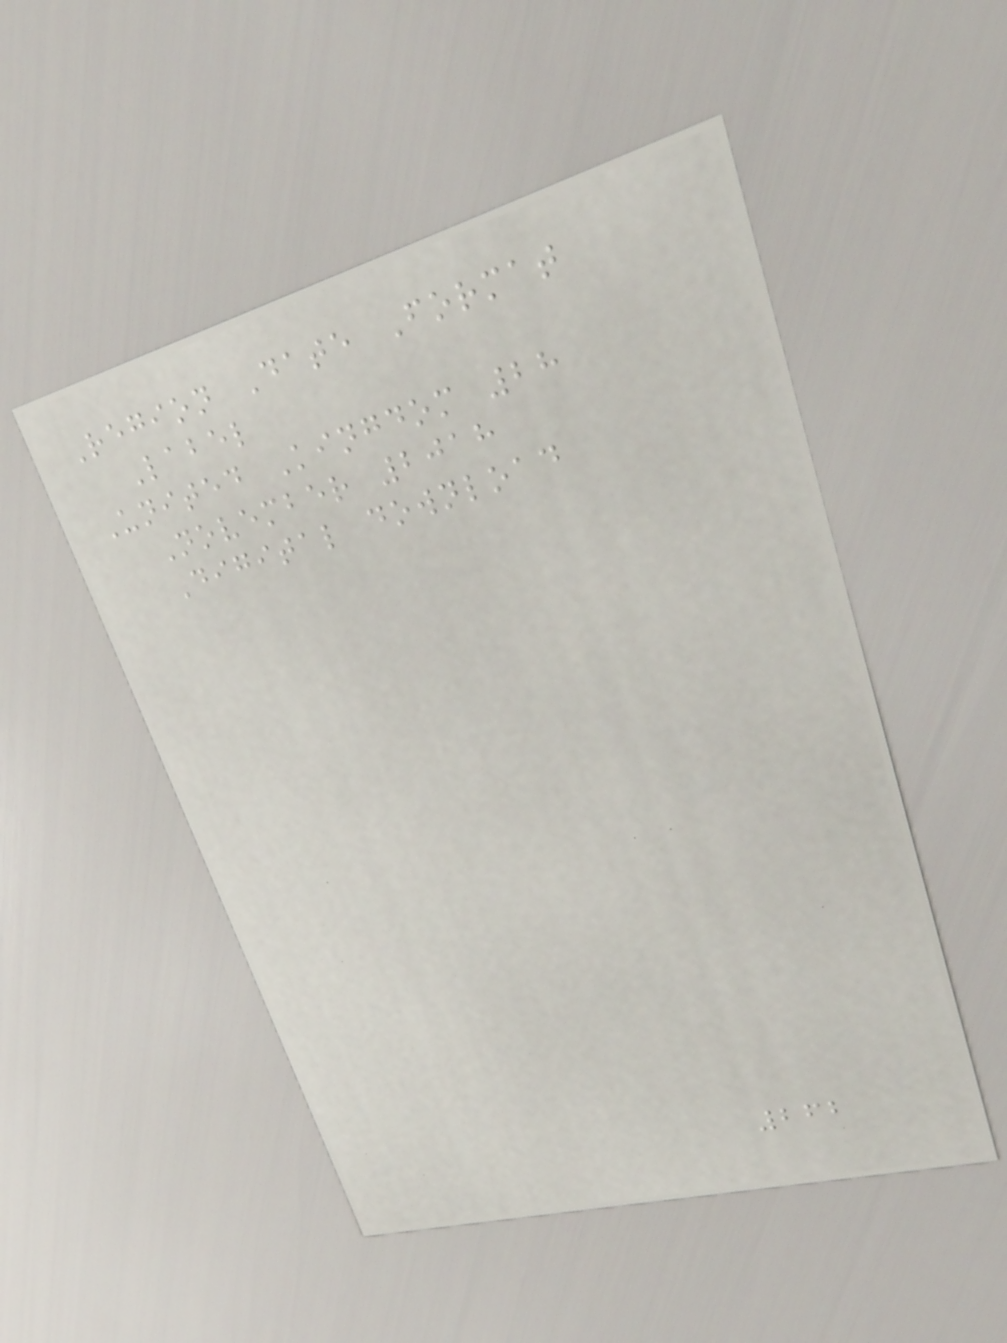Region Date Format
Label
United Kingdom 28
November 2018
Digital download
262
